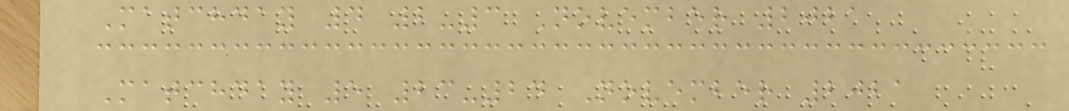Matchday 4 2-3 November 2021
Matchday 5 23-24 November 2021
